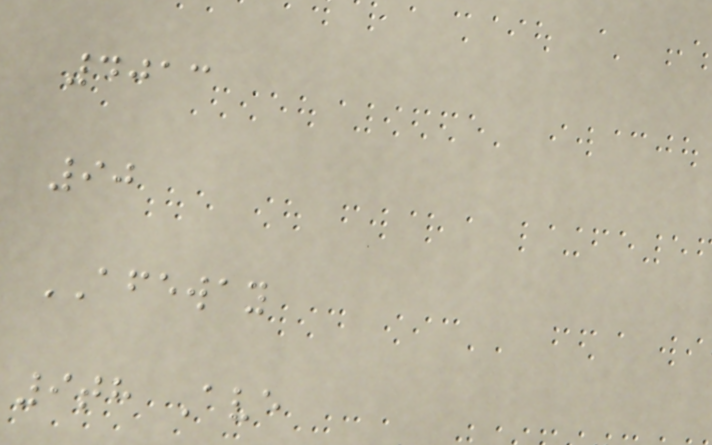4013
90
AFEWAY
9th Ave
